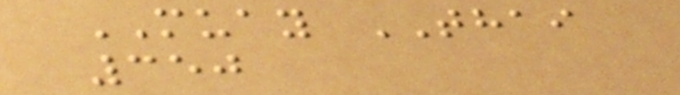MUAY THAI
350
